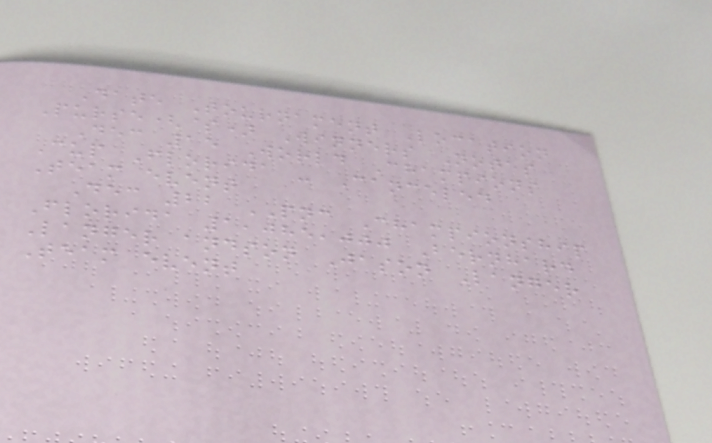Date Tournament Location
Purse($) Winners Notes
Dec 15 World Champions
Cup Florida - Canceled
Team event
Dec 22 PNC Championship
Florida 1,085,000 Bernhard
Langer andson Jason Langer
Team event
